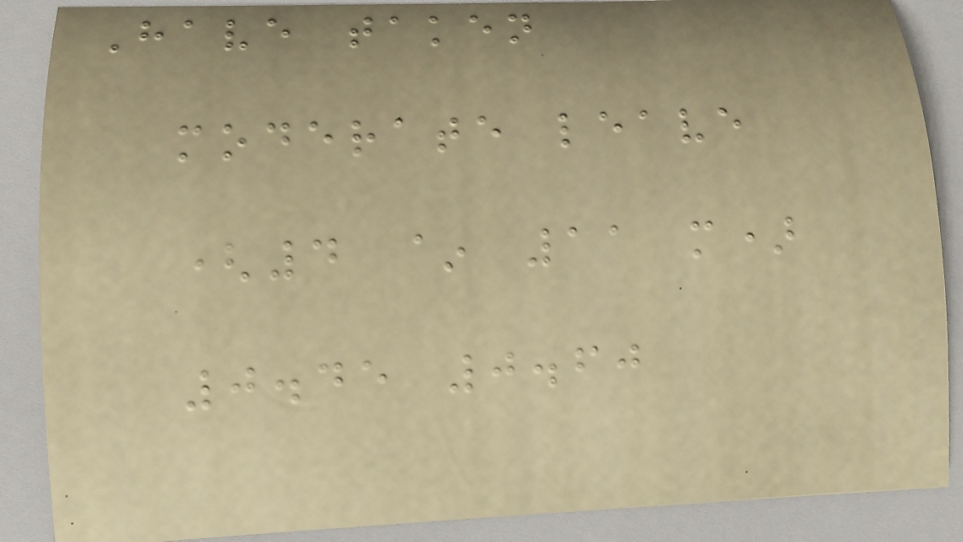Have taken
moderate leave
(4 ~ 11 m)
0.45 0.60
